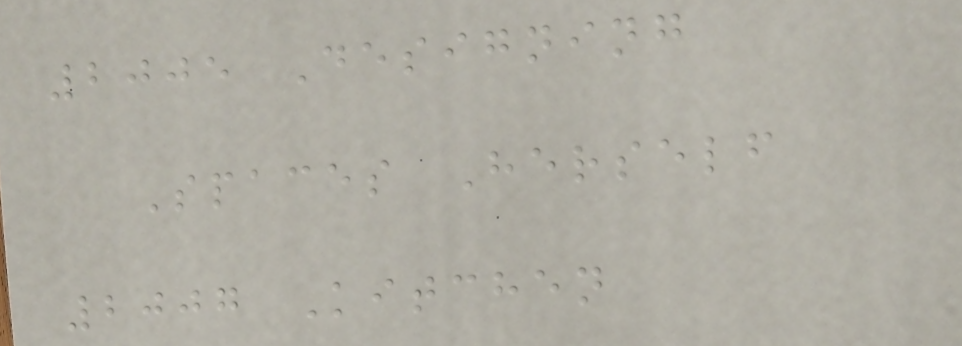2005 Designing
Spaces Herself
2007 Kitchen
